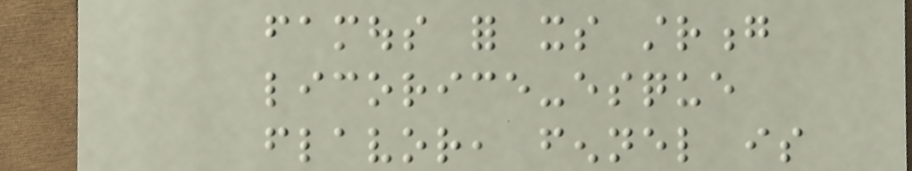famous for its strong
licorice-esque
flavor, fennel is
